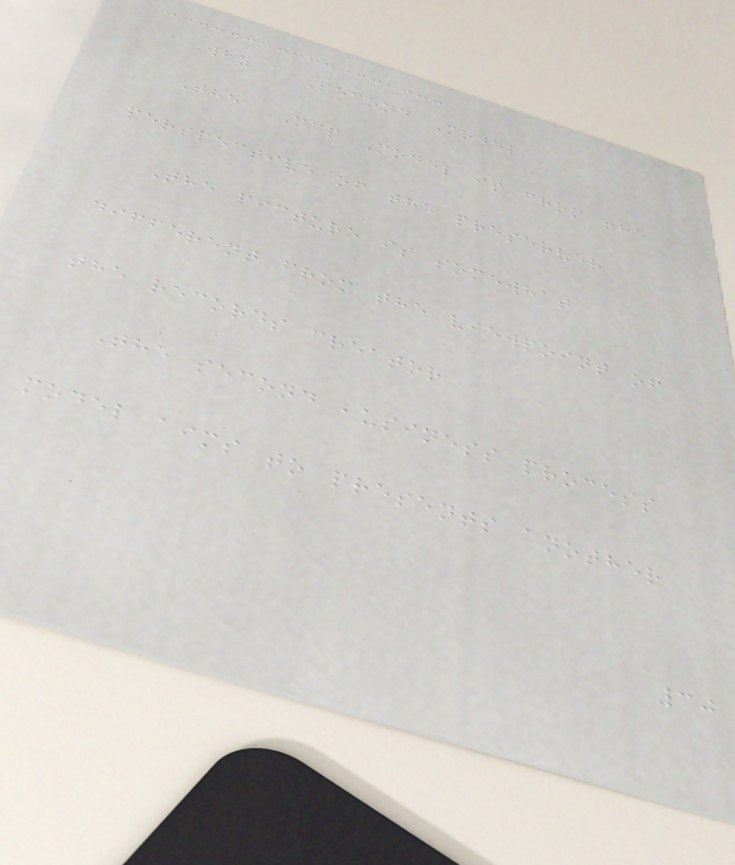Why a Second Model
The MCP Model is from the
perspective of the preserver
The picture is somewhat
different from the viewpoint of
the records creator
The second business process
model aims to presents another
30
